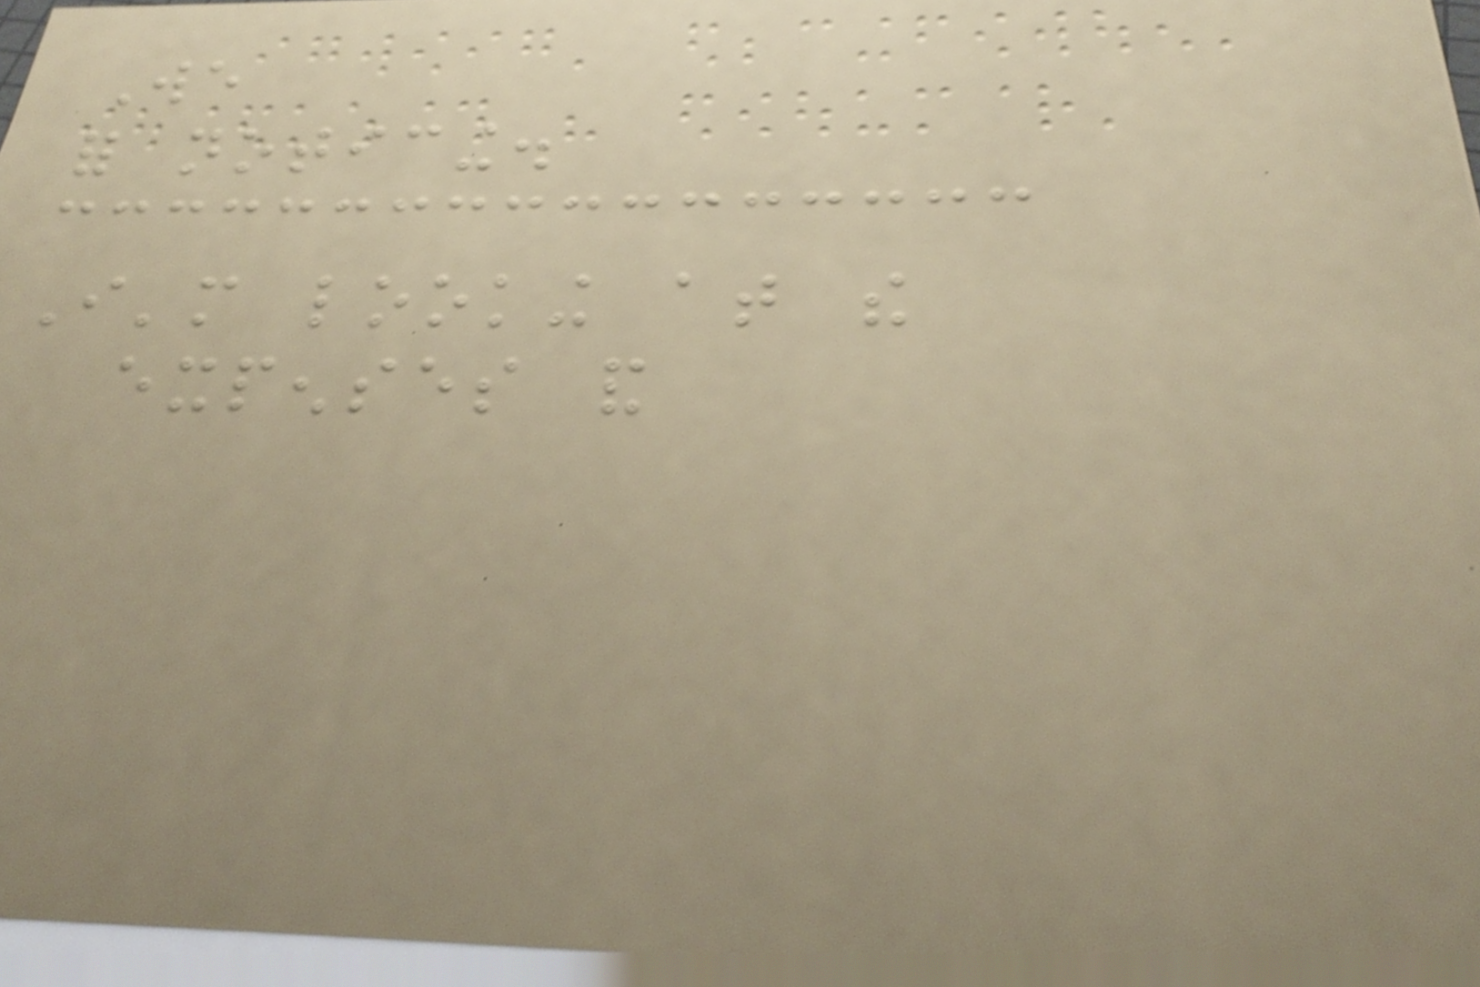We
for noticing.
I'm looking at the
expenses and
